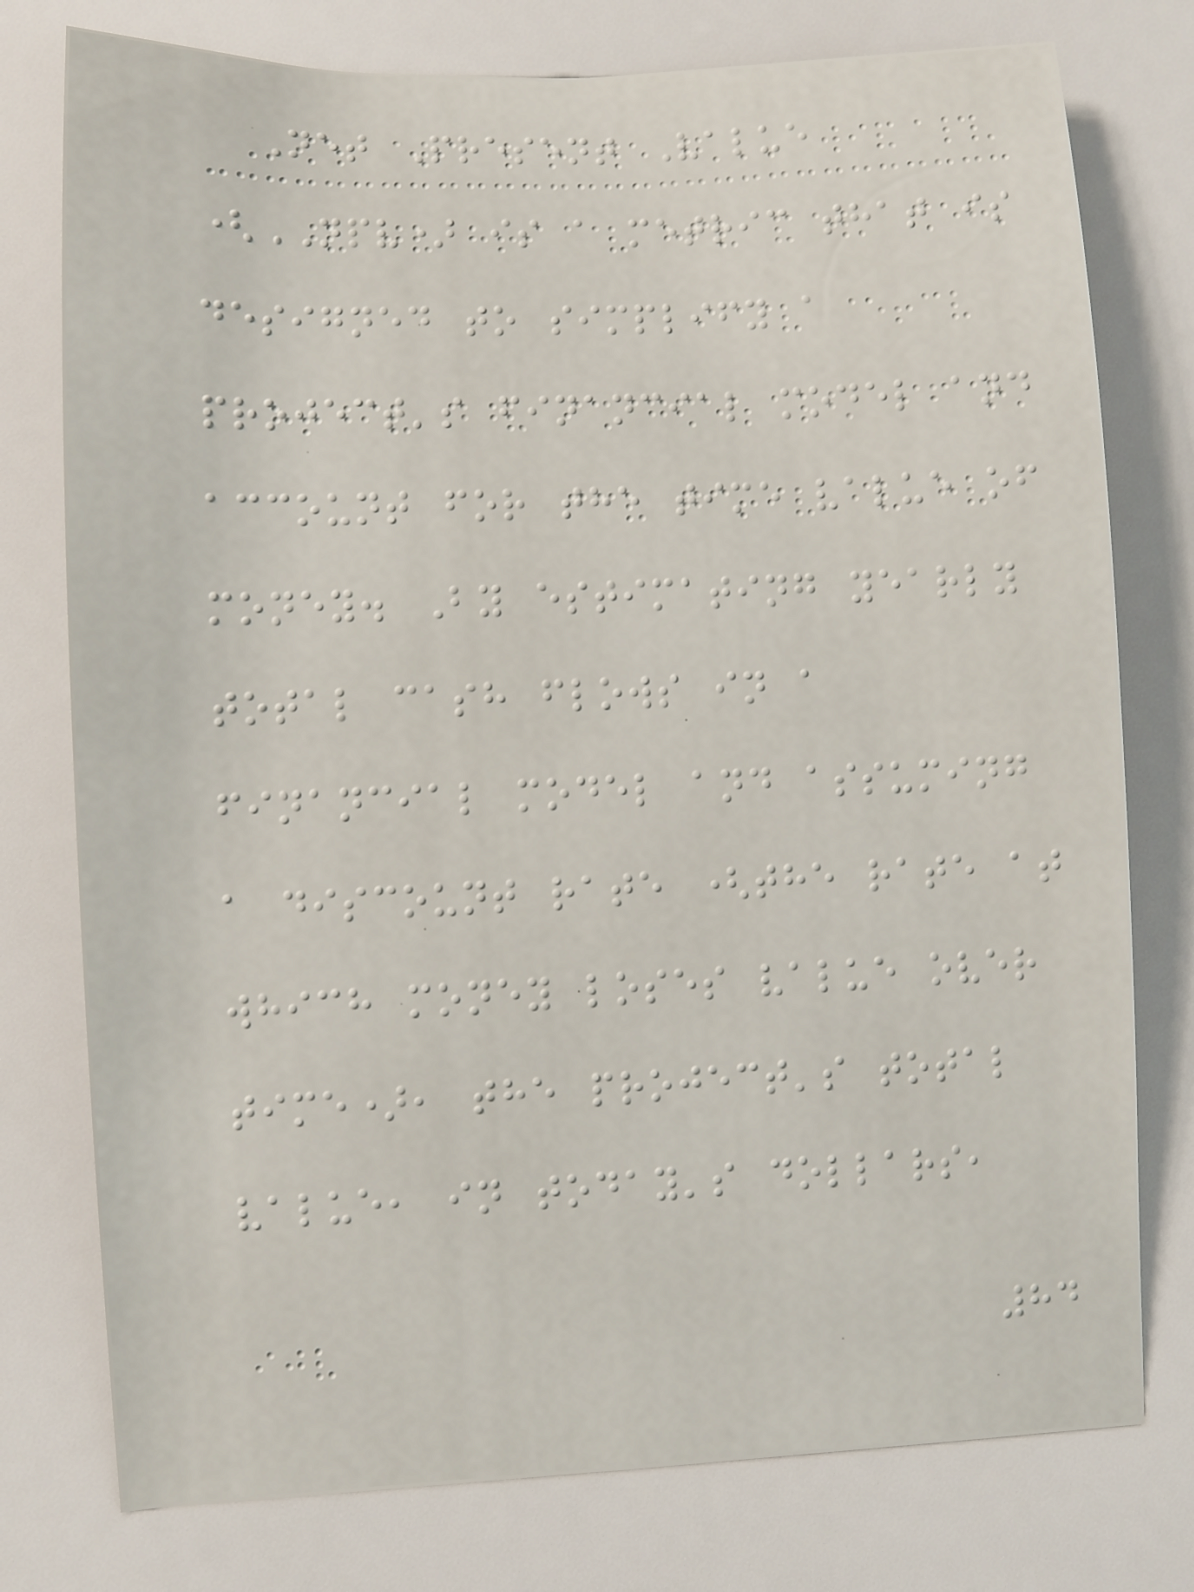Net Present Value
(NPV) is a metric that is
designed to simplify a
project's financial model and
account for the time value of
money. By estimating yearly
total cash flows in a
financial model and assuming
a discount rate (the rate at
which money loses value over
time), the project's total
value, in today's dollars,
84
